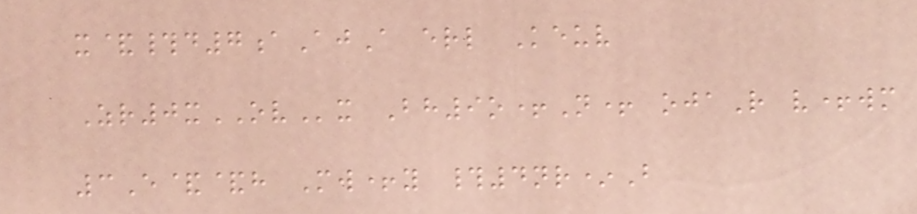x&#d7aAjA erl Keuv
Zr0xOVx Bh9o+N+ ojaR v+wm
3E&&h Mw+y #4nr*B
